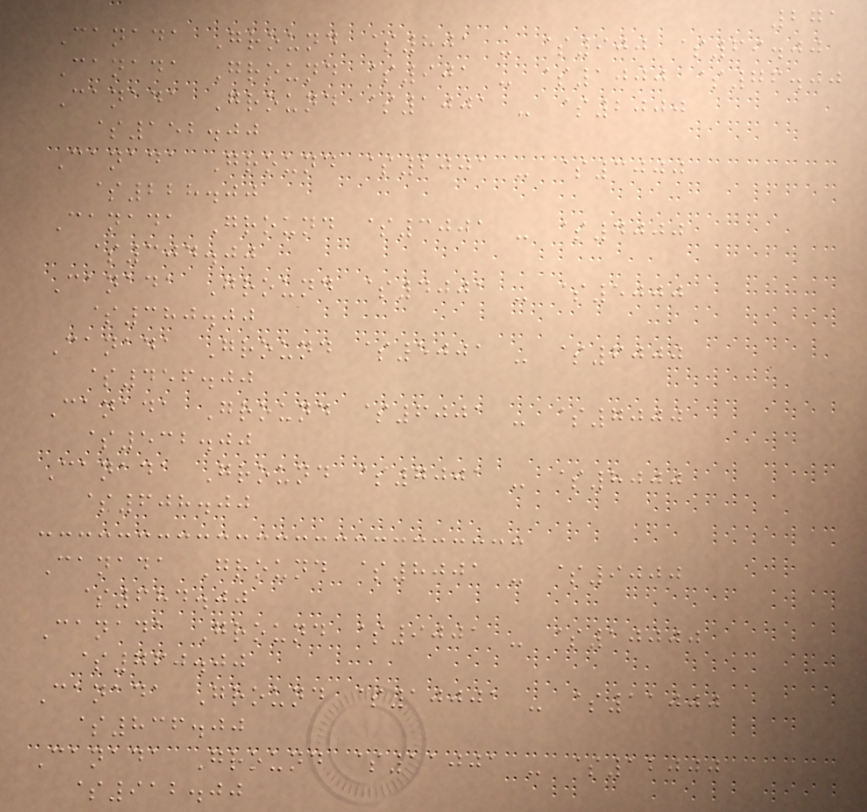271
Canada Ground $801 - $900 $69.00
Canada Ground $901 - $1000 $76.00
Canada Ground $1001 - $2000
$152.00
Canada Ground $2001 - $3000
$228.00
Canada Ground $3001 - $4000
$304.00
Canada Ground $4001 - $5000
$380.00
Canada Ground $5001 - $6000
$456.00
Canada Ground $6001 - $7000
$532.00
Canada Ground $7001 - $8000
$608.00
Canada Ground $8001 - $9000
$684.00
Canada Ground $9001 - $10000
$760.00
Canada Ground $10001 - $11000
$836.00
Canada Ground $11001 - $12000
$912.00
